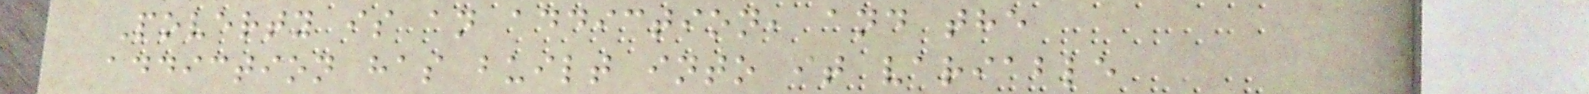Poverty is an addiction, and the
addiction has built into it variable
